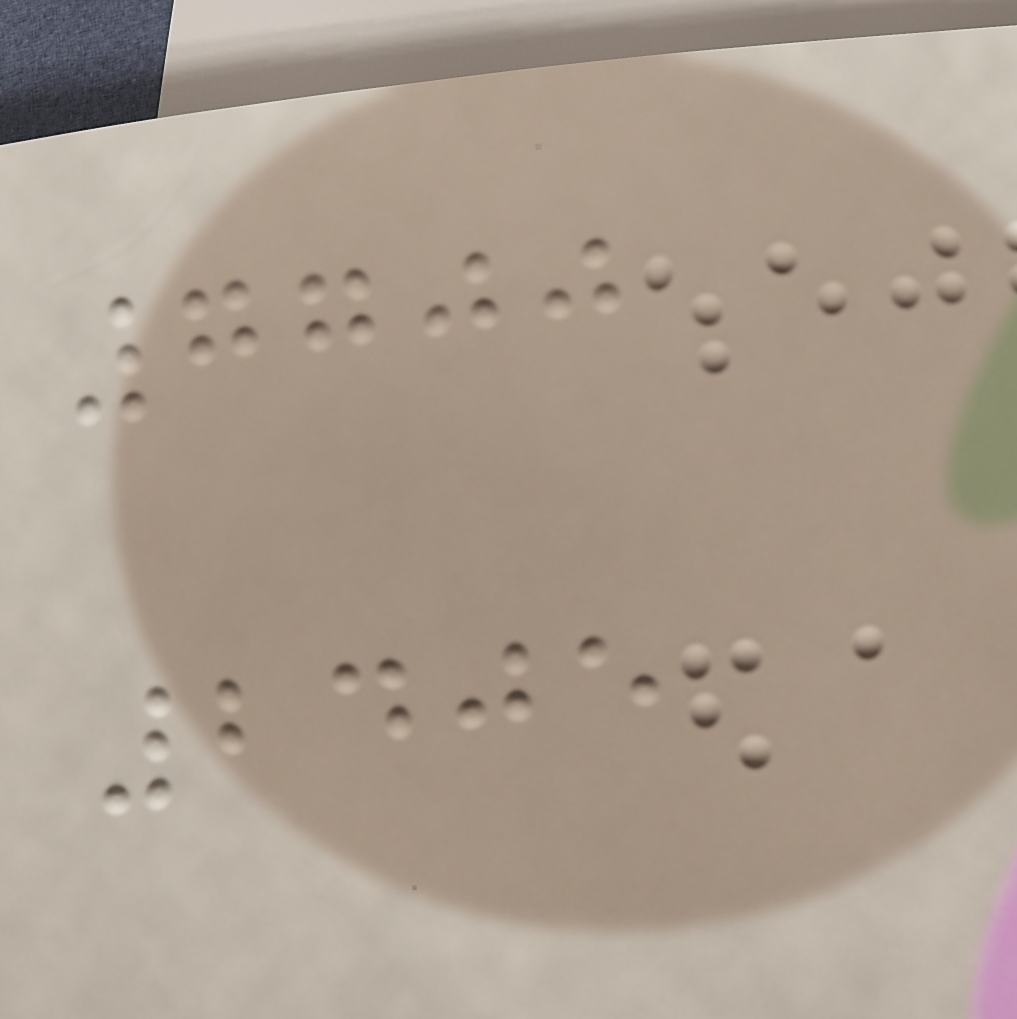7700
2405
